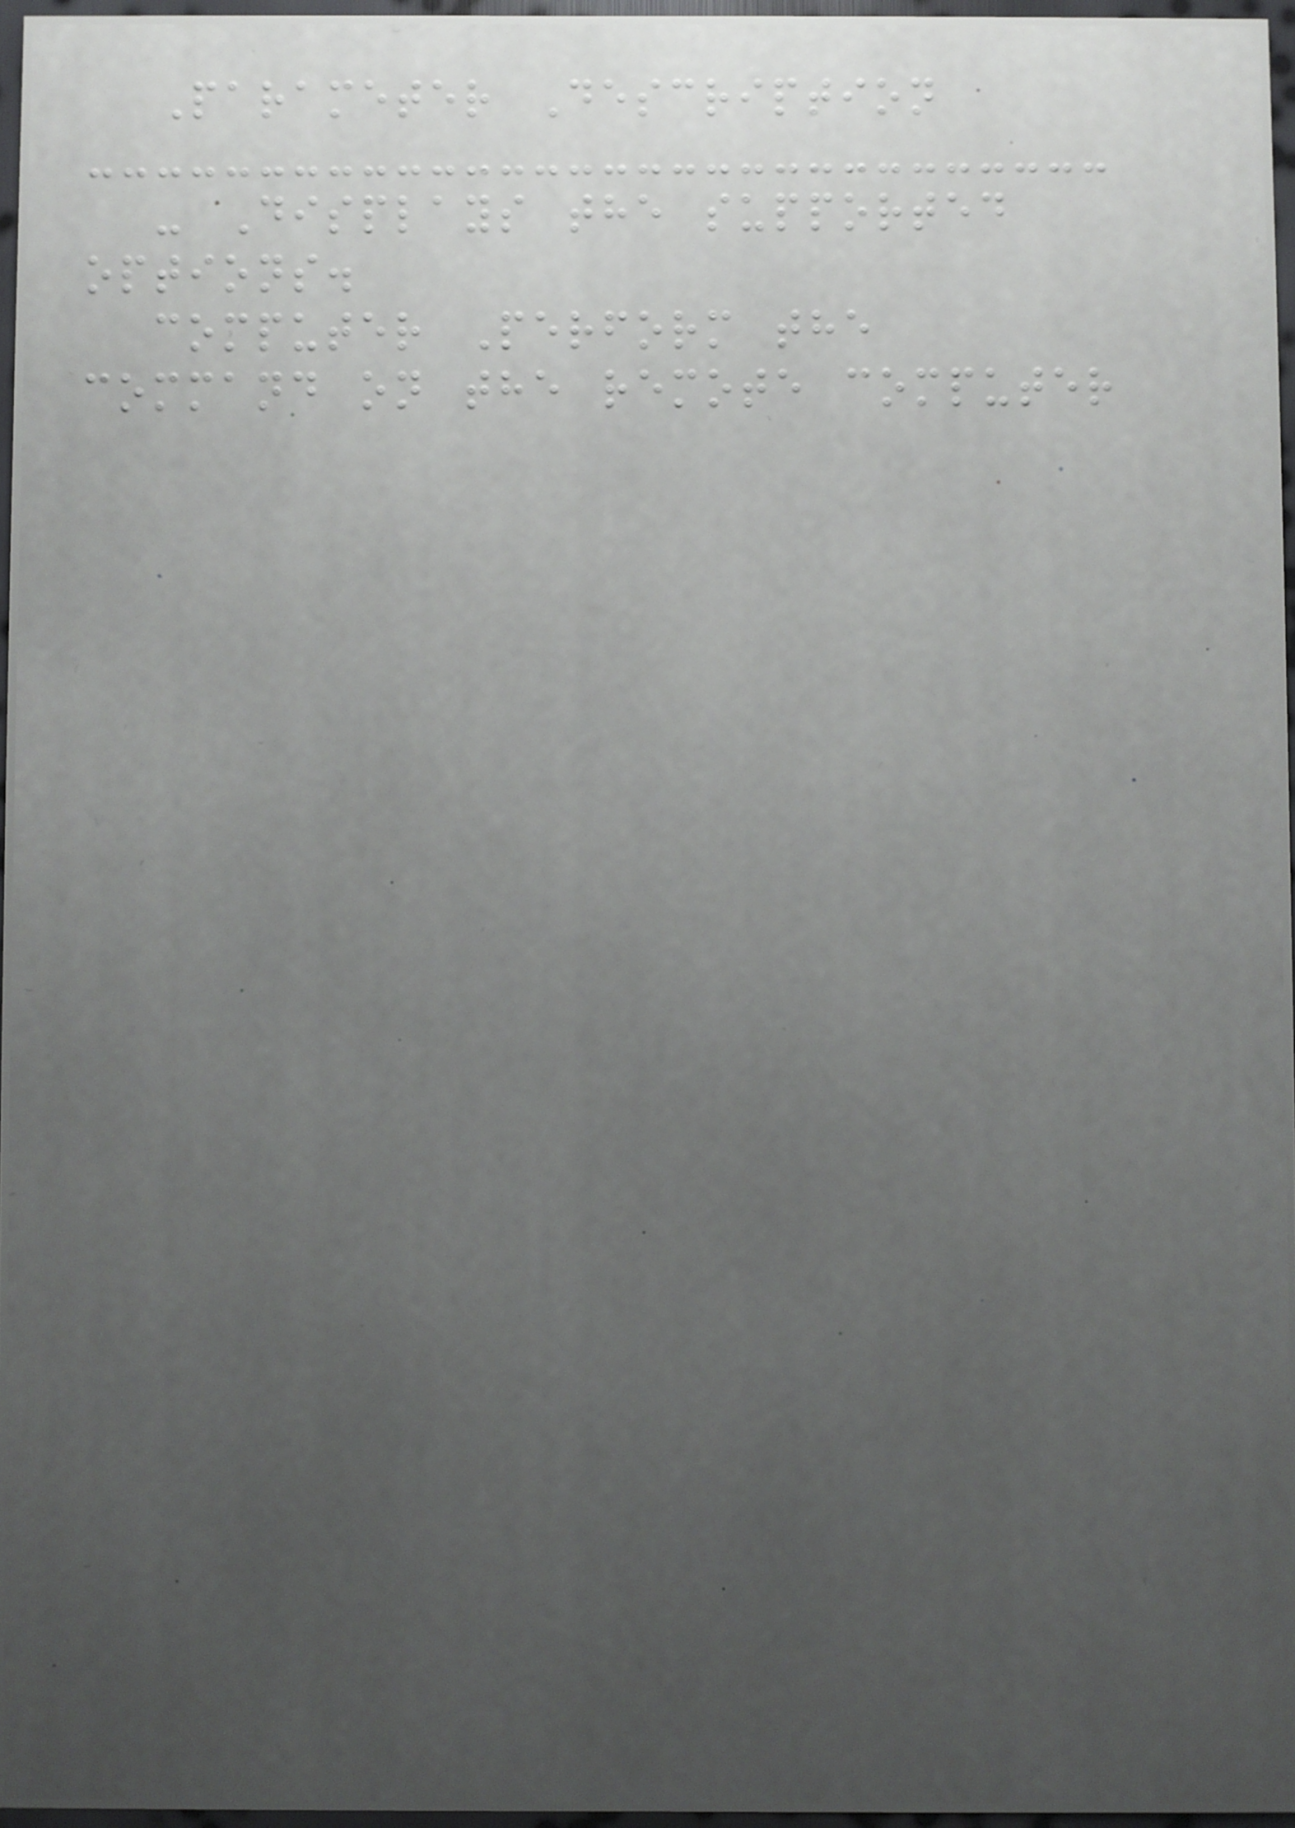Parameter Description
- Displays the supported
options.
computer Perform the
command on the remote computer
